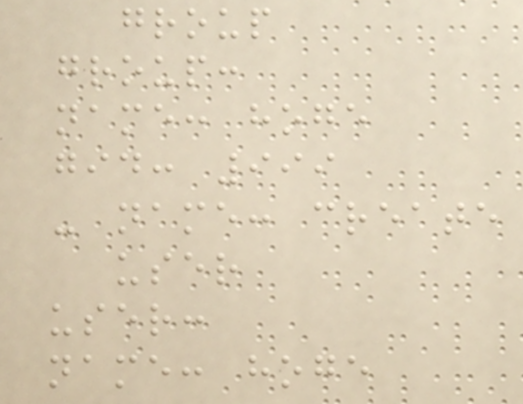group
group:
name: hoge
gid: 999
- name: create
user
user:
name: hoge
